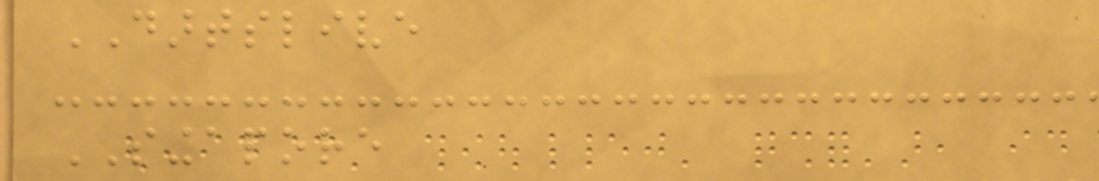DARTSLIVE
SINGAPORE
